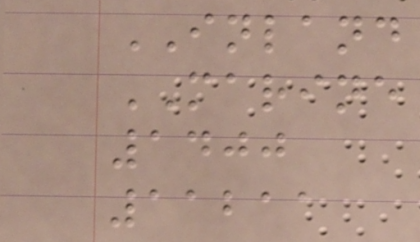INLAND
MARINE
1400
11211
